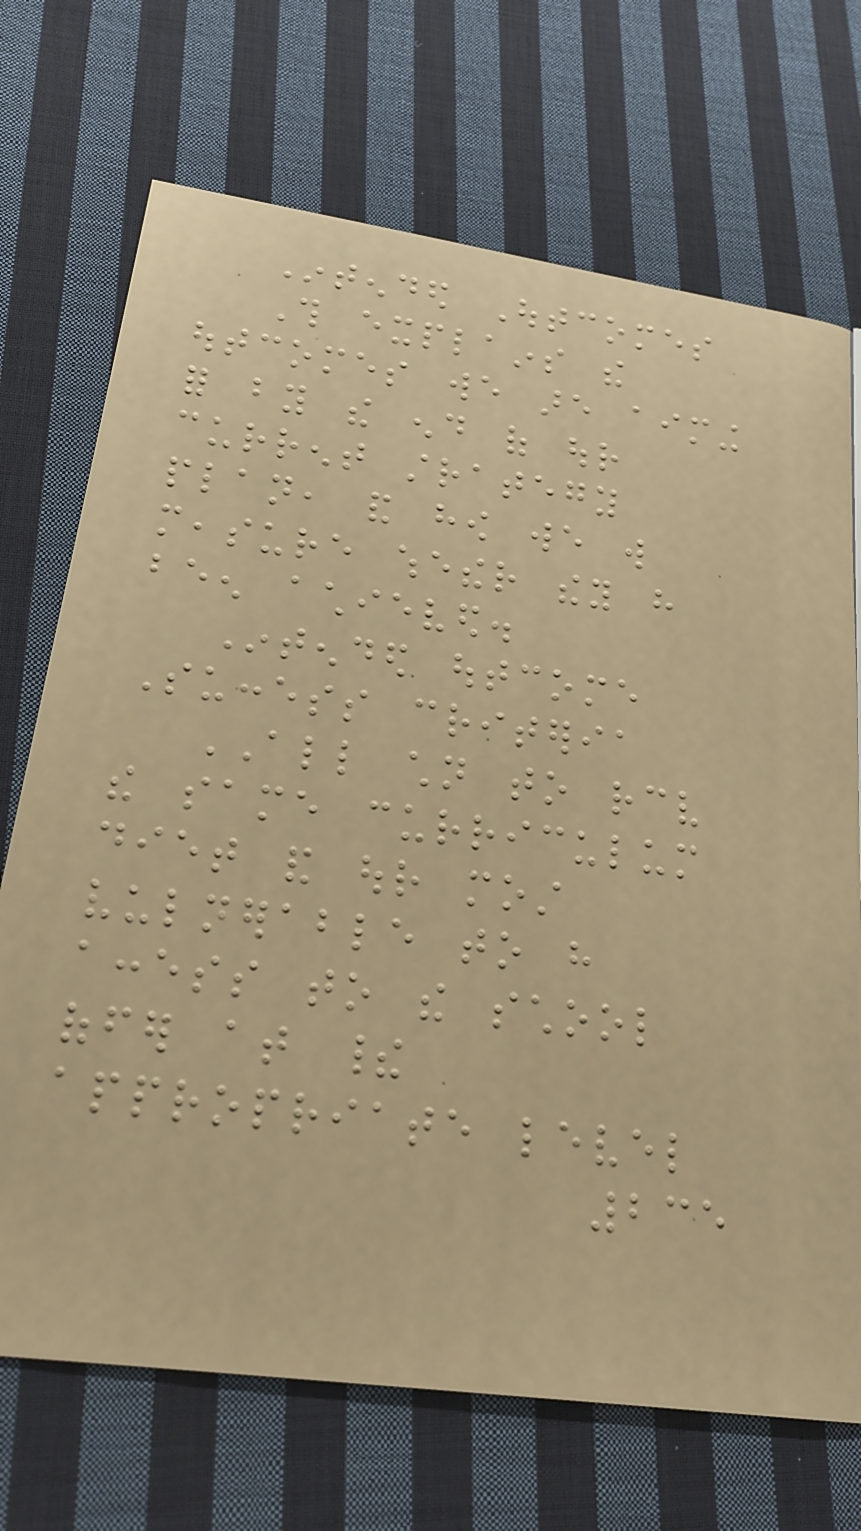Intended Outcomes
This explains the
outcomes we are aiming
for by the end of our
current strategy
plan, and how we will
measure whether they have
been achieved.
Intended outcome
Success criteria
ALL children to receive
the same curriculum
diet and our most
vulnerable to have
access to the school
offer at their
appropriate level
235
